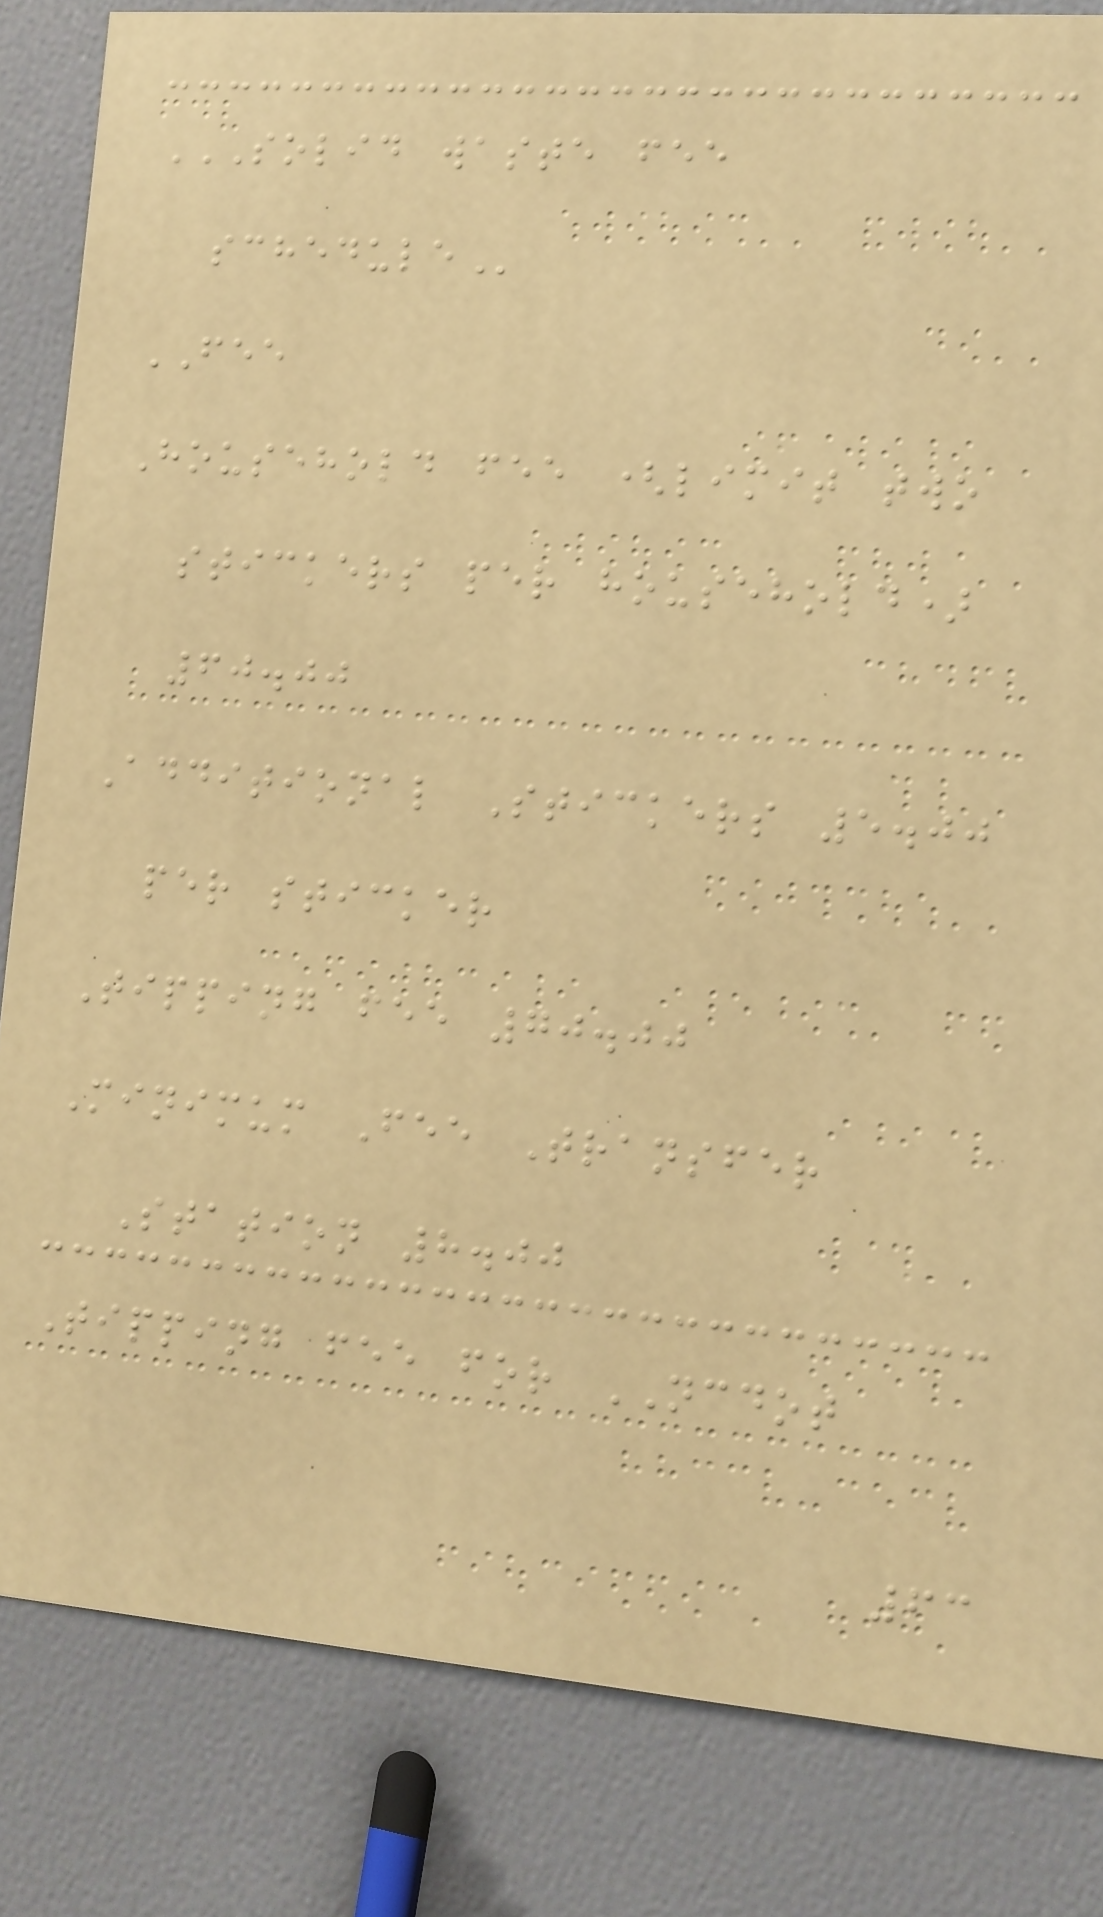SOLID WASTE FEE
SCHEDULE
FEE
Household fee (limit two
stickers per household)
60.00
Additional Stickers 5.00
per sticker
Tipping fee 70.00
Minimum Fee Transfer
Station 8.00
Tipping fee for NCDOT
63
